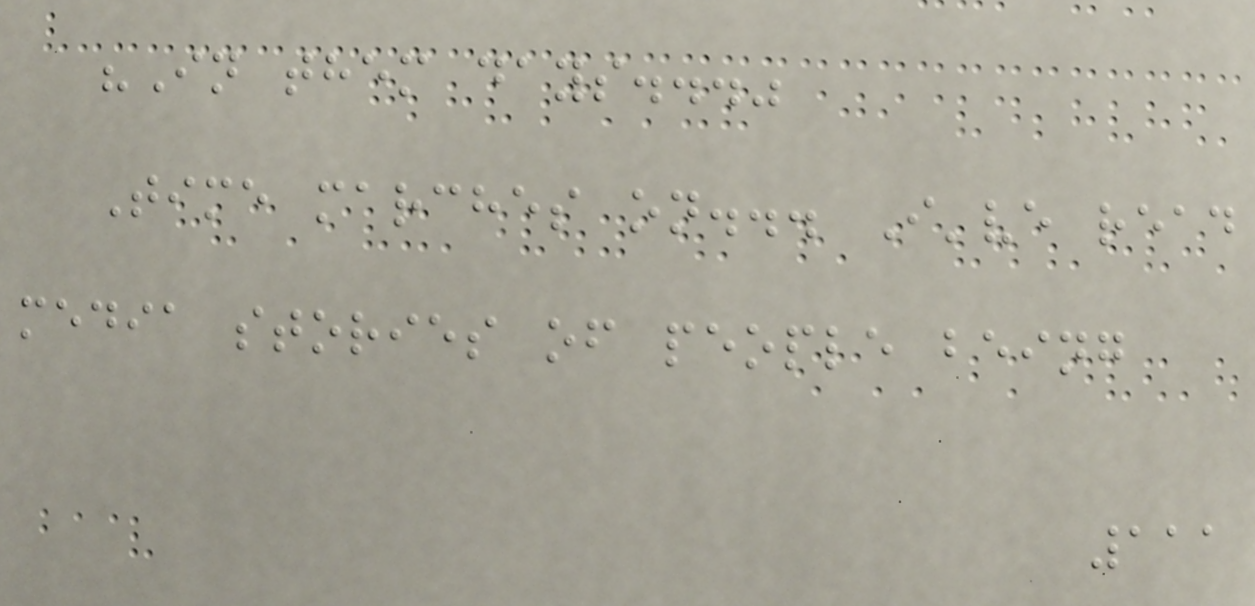"In them days..."
Time marches on... I've read
media stories of people being
111
